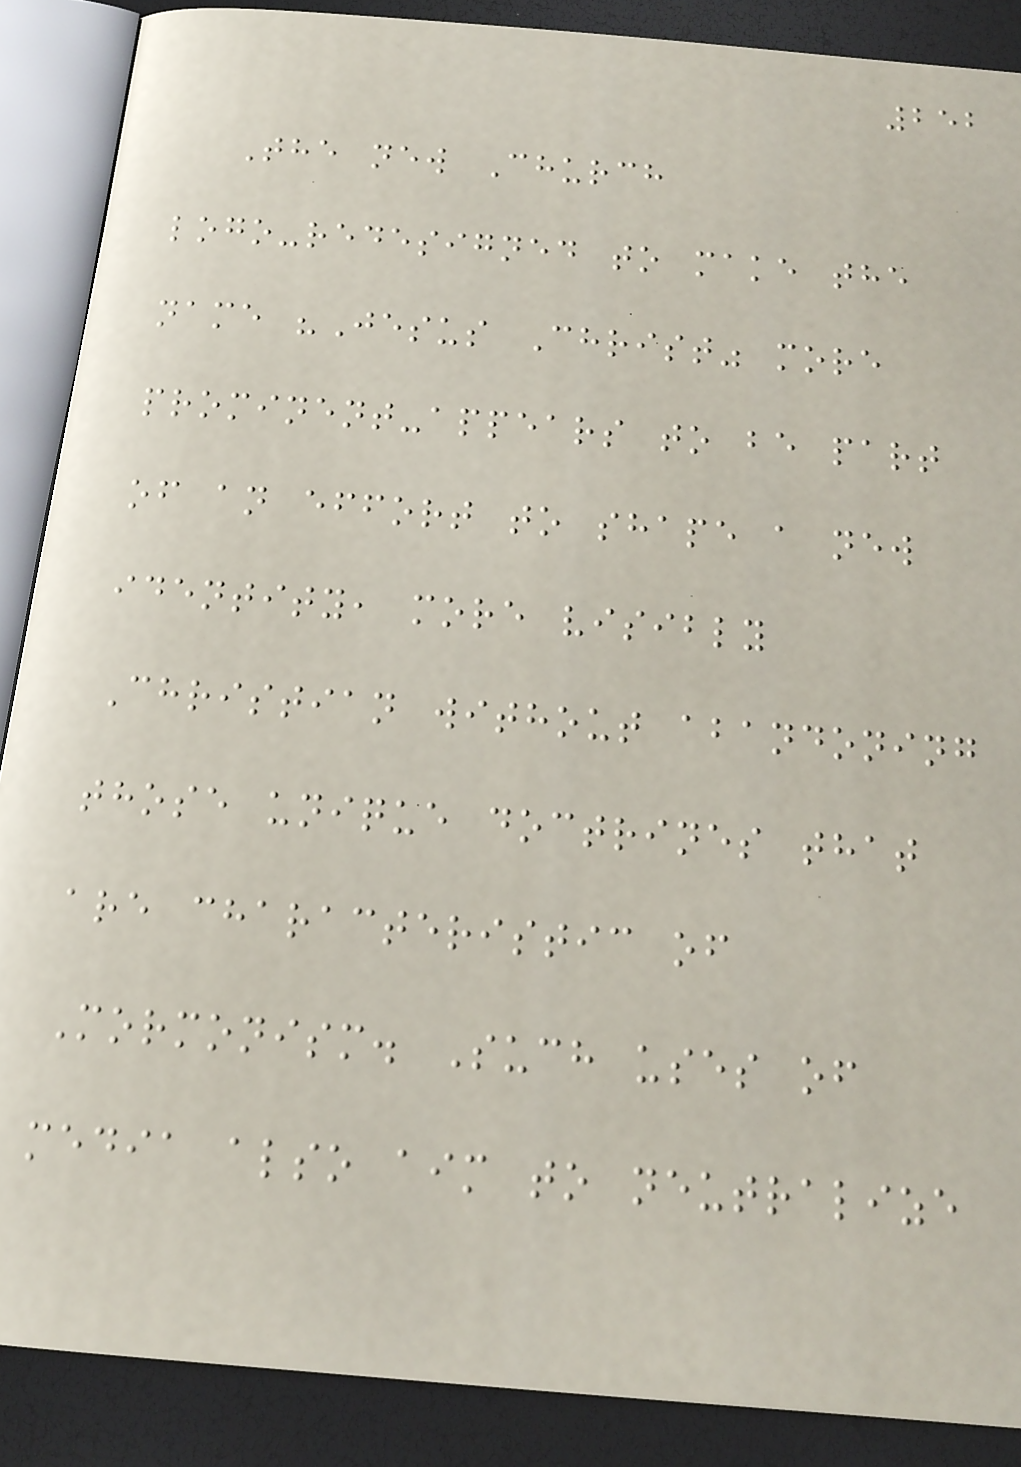252
The new Church
logo-redesigned to make the
name "Jesus Christ" more
prominent-appears to be part
of an effort to shape a new
identity, more visibly
Christian without abandoning
those unique doctrines that
are characteristic of
Mormonism. Such uses of
media also aim to neutralize
